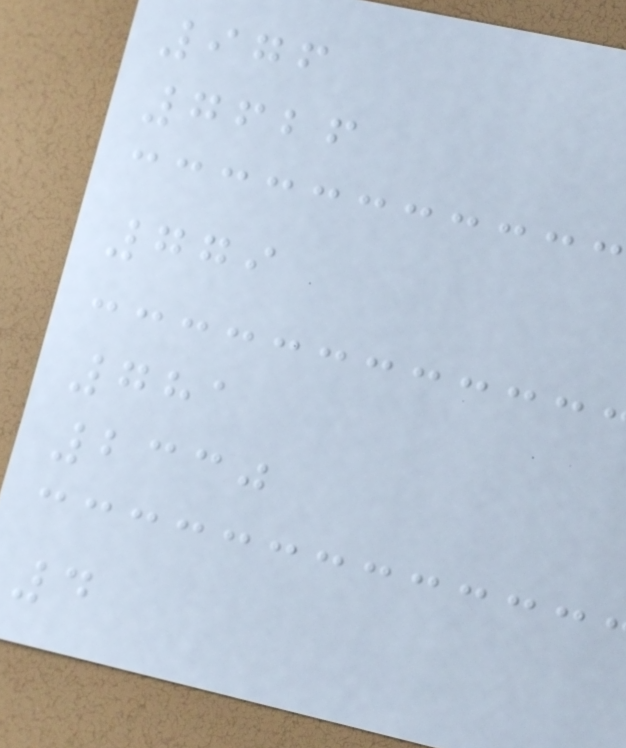976
7626
779
781
2330
4
